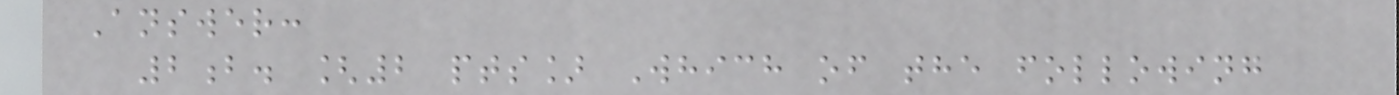Answer:
2b. [2 pts] Which of the following
